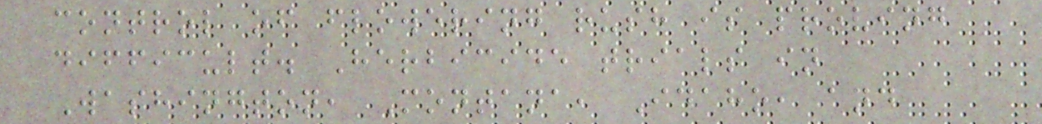control of flowering rush is proving
difficult. Herbicide trials in
Washington, Montana, Idaho, and
